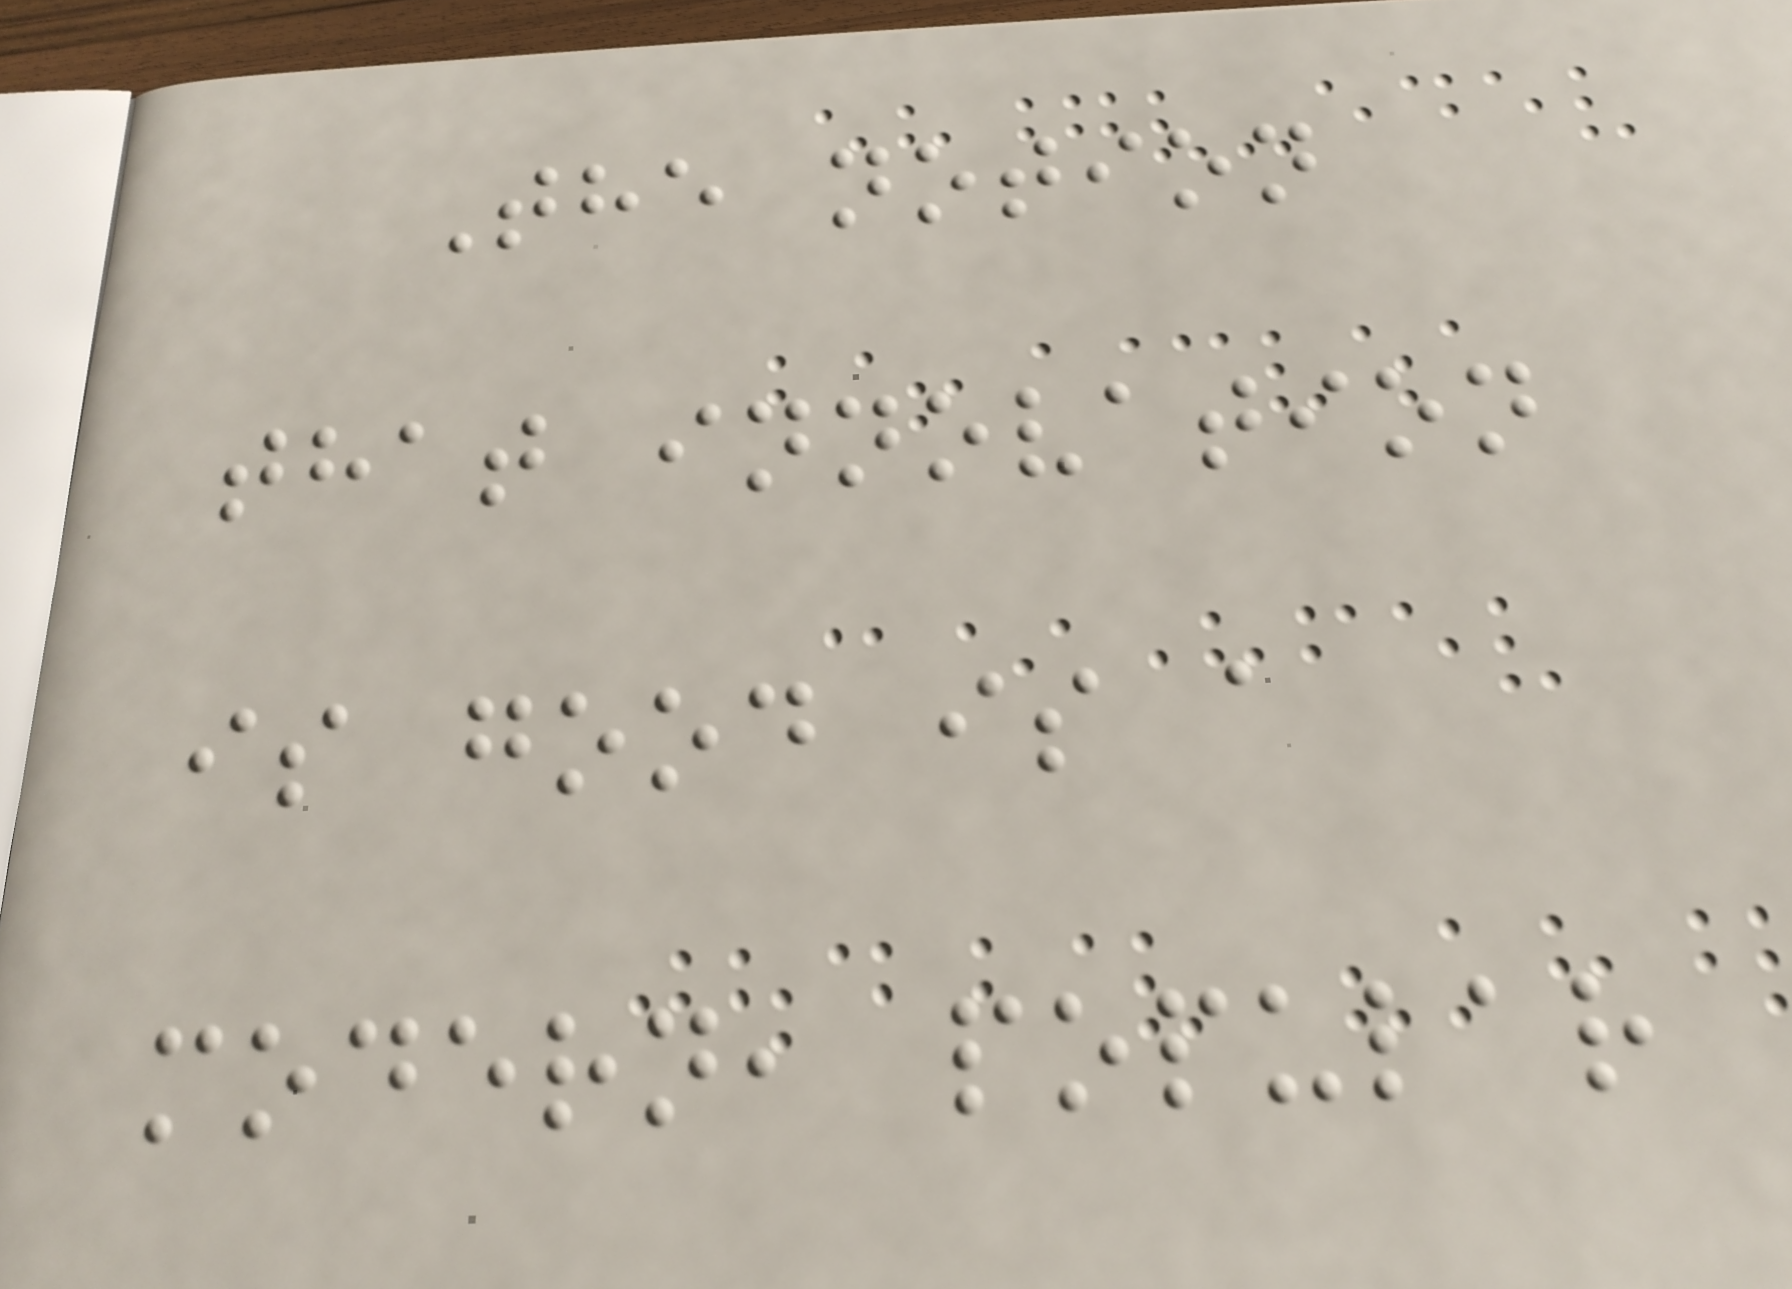The notion
that innovation
is good is a
modern, popular
